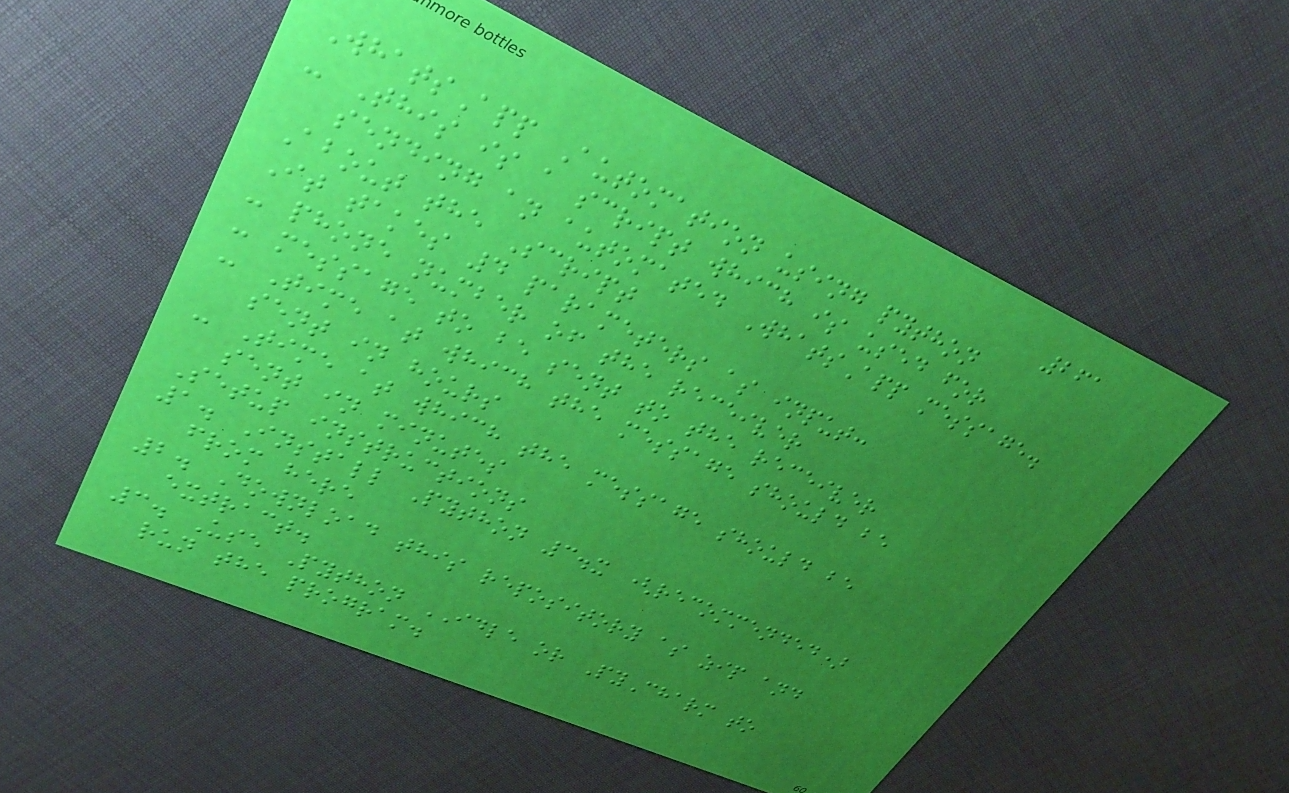261
WhatsApp Automation using python
- This is a script which is used for
sending an automated WhatsApp message.
About the Script
It takes 4 parameters as input:
- phone number of the receiver
- message to be sent to the receiver
- Time at which the message should be
sent in hours
- Time at which the message should be
sent in minutes
Setup instructions
1. Install Python 3.x (recommended)
from here
2. Download this repository as zip and
extract.
3. Use Python IDLE or PyCharm to
run the program.
